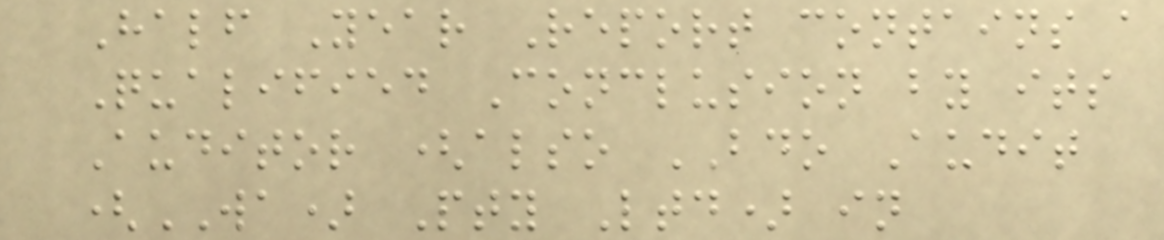Half Year Report contains a
Qualified Conclusion by its
Auditor (also BDO Audit
(WA) Pty Ltd) in
